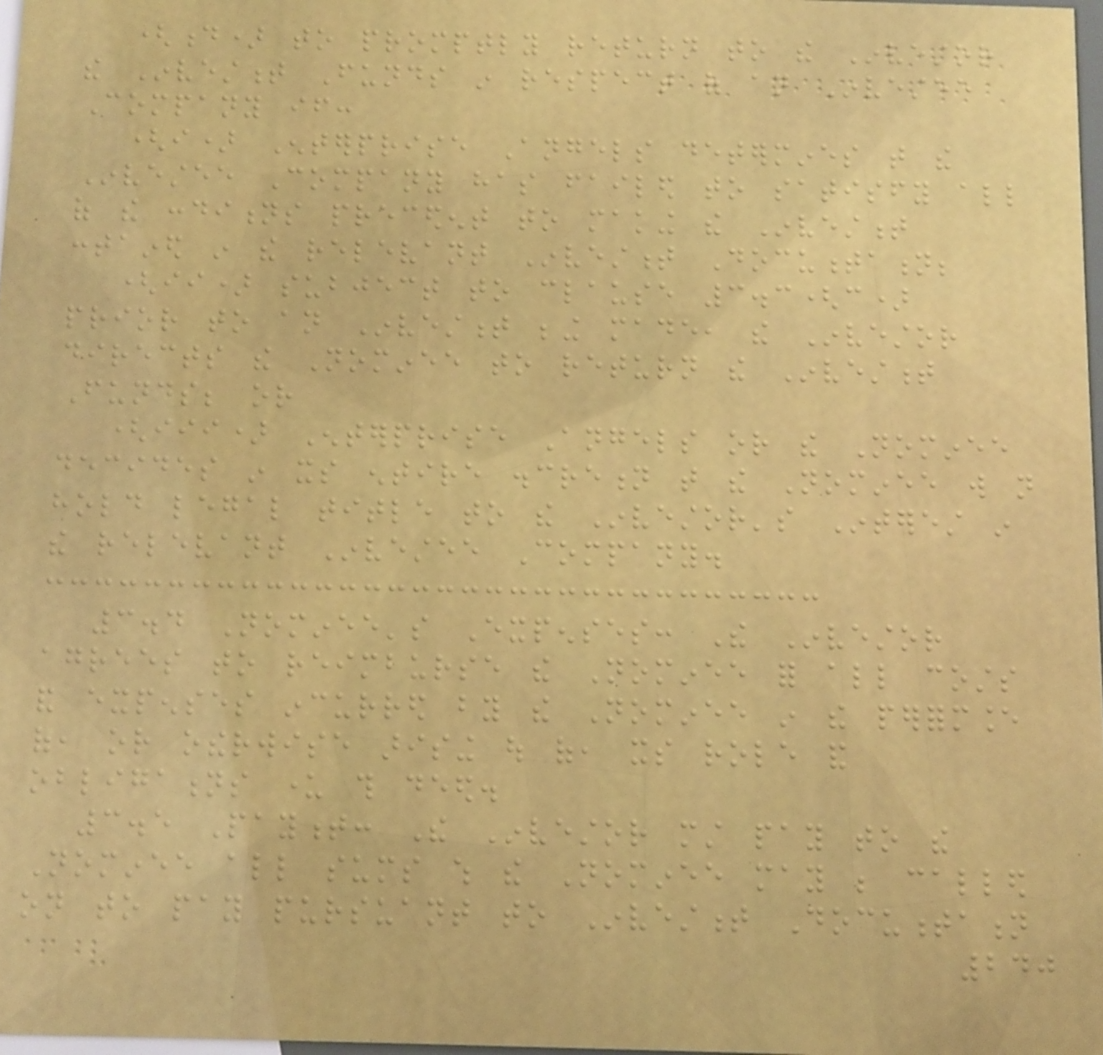(d) to promptly return to the Investor
the Investment Funds in respect of an Investee
Company if:
(i) Enterprise Angels determines that the
Investee Company has failed to satisfy all
of the conditions precedent to making the Investment
contained in the relevant Investment Documentation;
(ii) subject to clause 3.3(c)
prior to an Investment being made, the Investor
directs the Nominee to return the Investment
Funds; or
(iii) Enterprise Angels or the Nominee
decides in its entire discretion that the Nominee will not
hold legal title to the Investor's Interest in
the relevant Investee Company.
3.4 Nominee's Expenses: The Investor
agrees to reimburse the Nominee for all costs
and expenses incurred by the Nominee in the performance
of, or otherwise arising out of, its role and
obligations under this deed.
3.5 Payment: The Investor must pay to the
Nominee all sums which the Nominee may be called
on to pay pursuant to Investment Documentation
240
